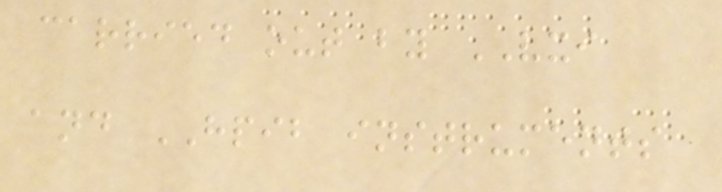carried out by VXI
and HPIB instruments
